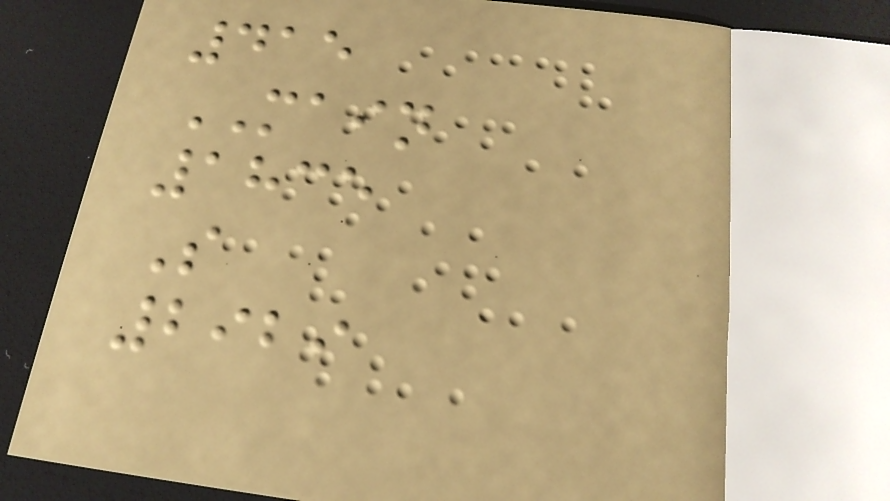415
MAIN
1835
S
2929
